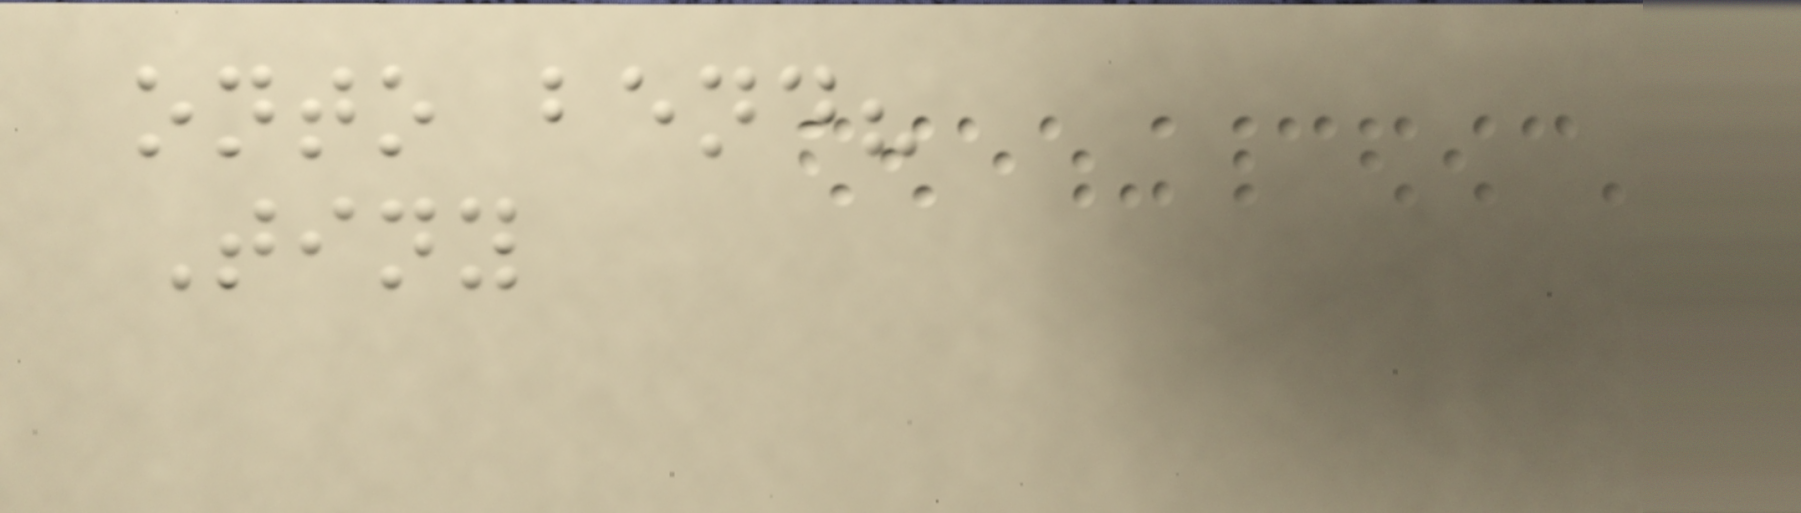onto bend?
Tiny
